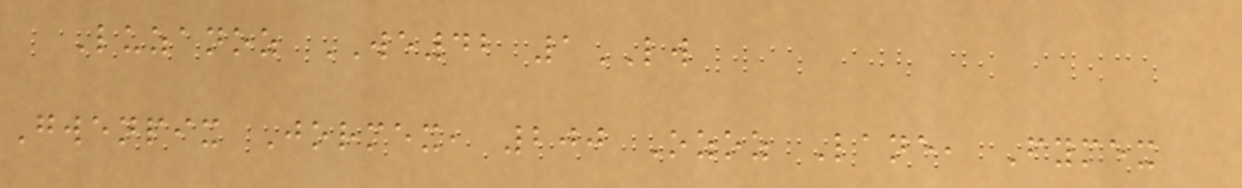Luzanoz WE42 1LW
Gwenpix Jormex, 200 Ozoz Lane, Fymex
